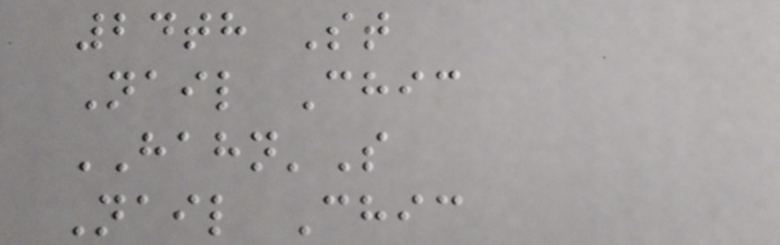24th St
Nail Chic
HAHN'S
Nail Chic
